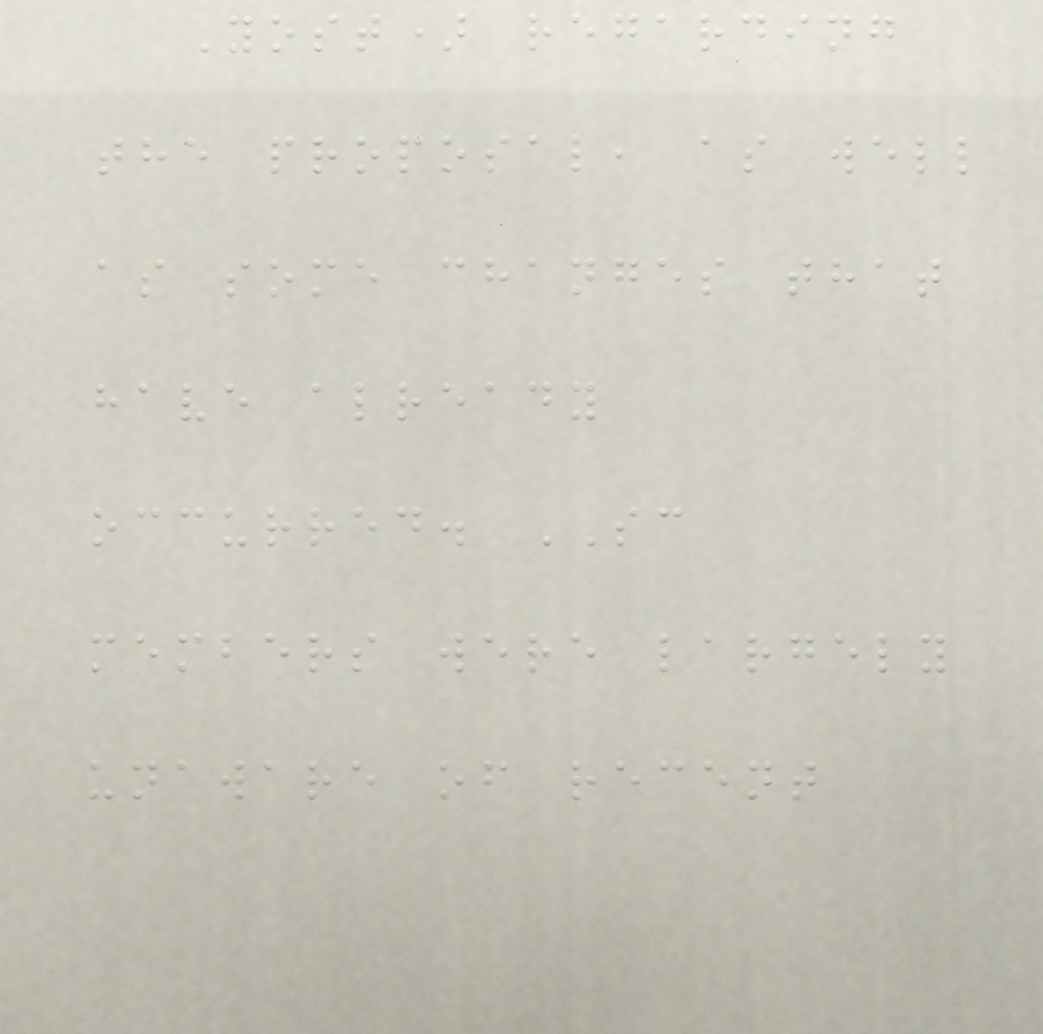Yost) regarding
the proposal, as well
as some changes that
have already
occurred. SC
members were largely
unaware of recent
